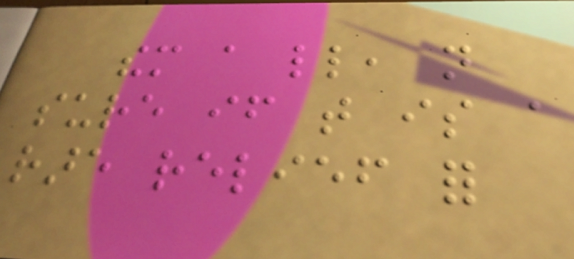them a little, not
sure if that is a
rare relief for
